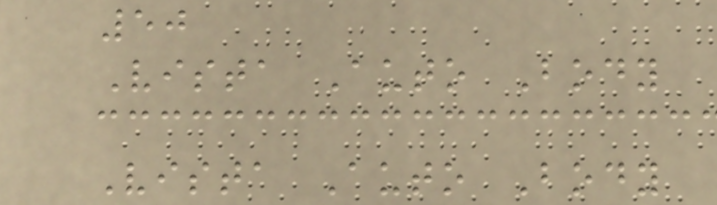50
Vista Auto Body
Vista Auto Body
